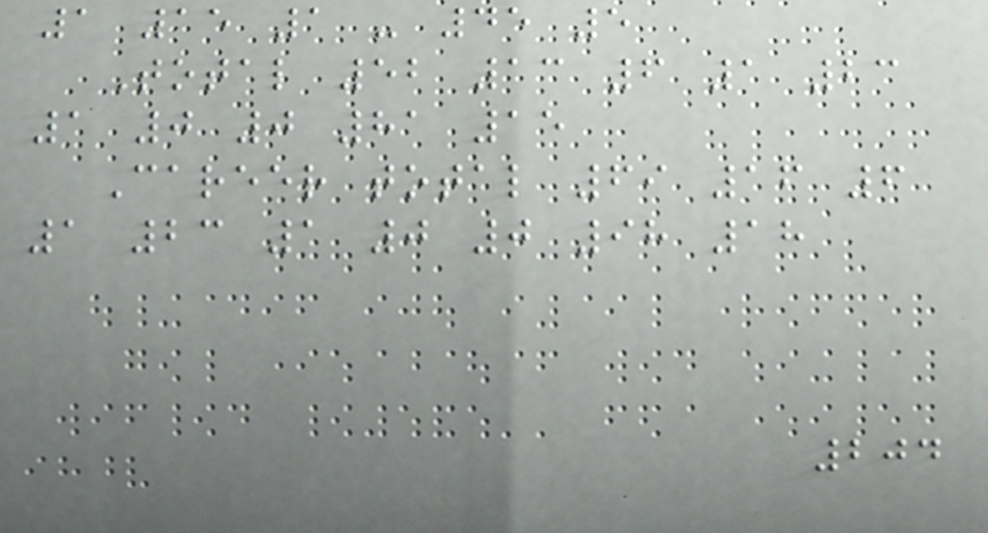1 15 1 - 45 5
Total 52 13 6 1 23
1 0 0 81 15
Career total 69 16 6
1 23 1 0 0 98 18
204
